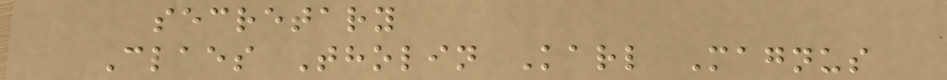secretary
Claes Tholin Karl Magnus
